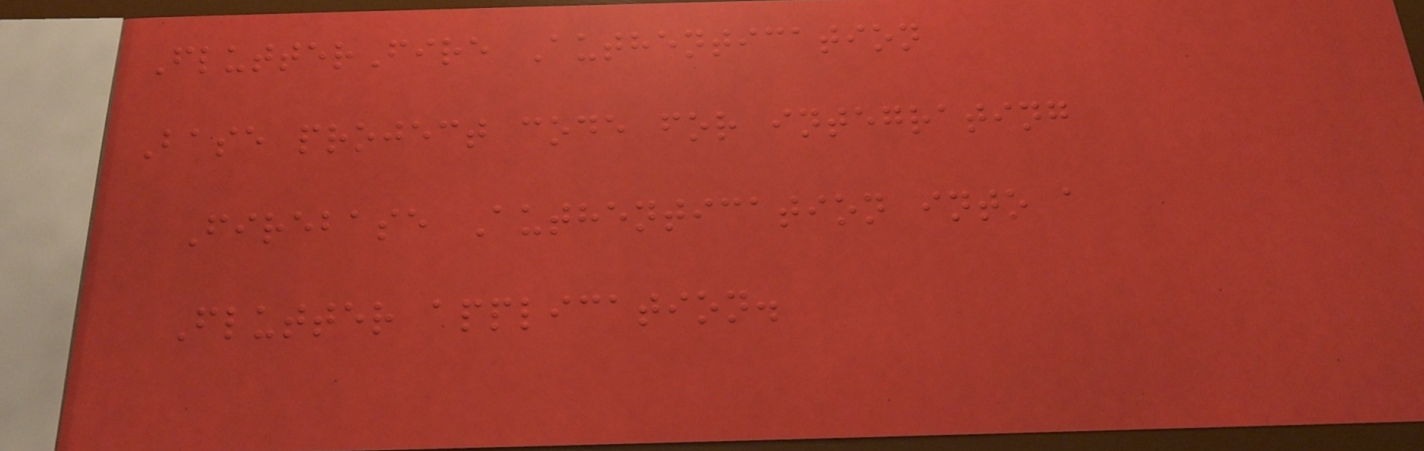FlutterFire Authentication
Base project code for integrating
Firebase Authentication into a
Flutter application.
